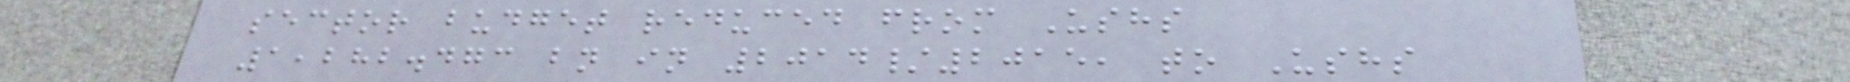sector budget reduced from Ushs
1,282.473 bn in 2014/2015, to Ushs
